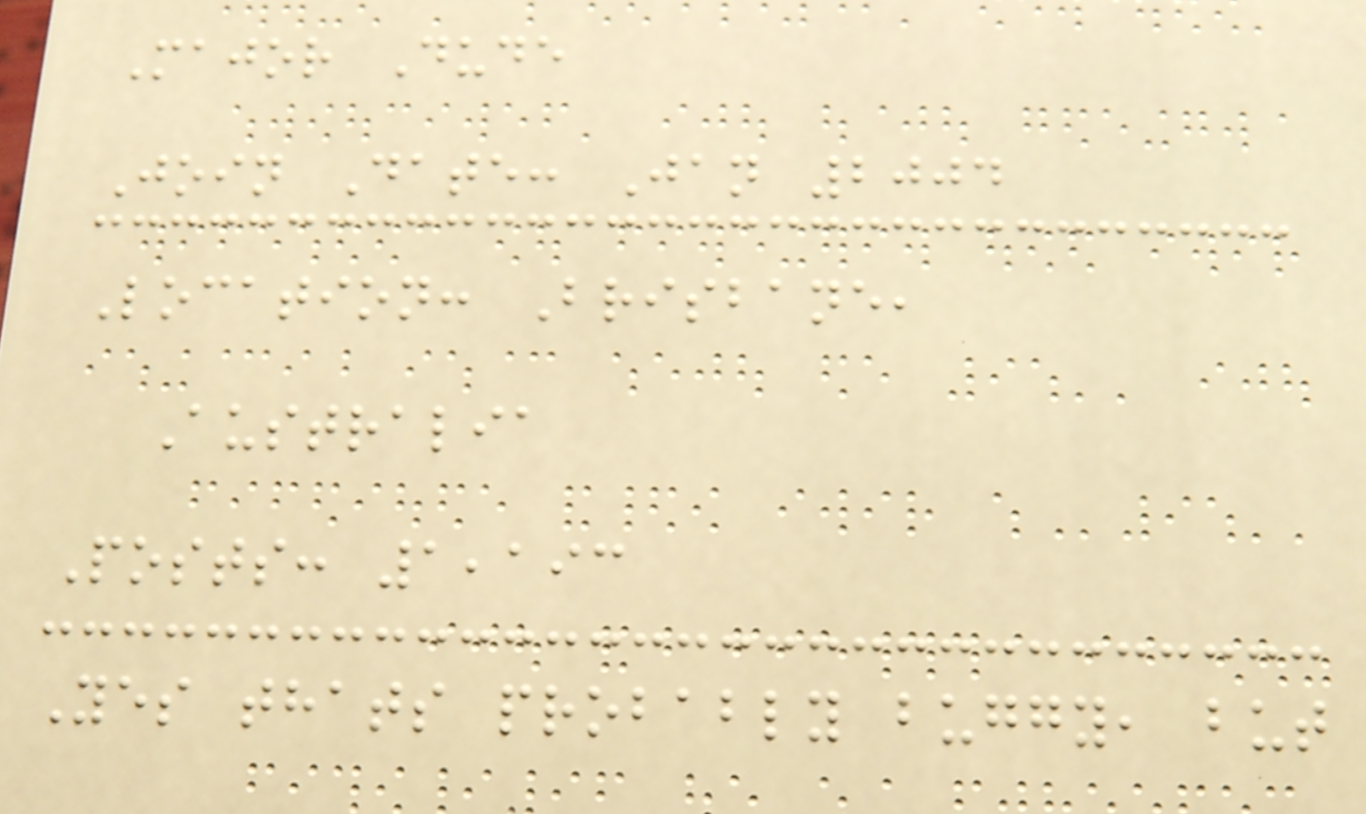Major Dude
Join Date: Jan 2004
Location: Brisbane,
Australia
Posts: 1,193
Yes thats probably buggy, but
